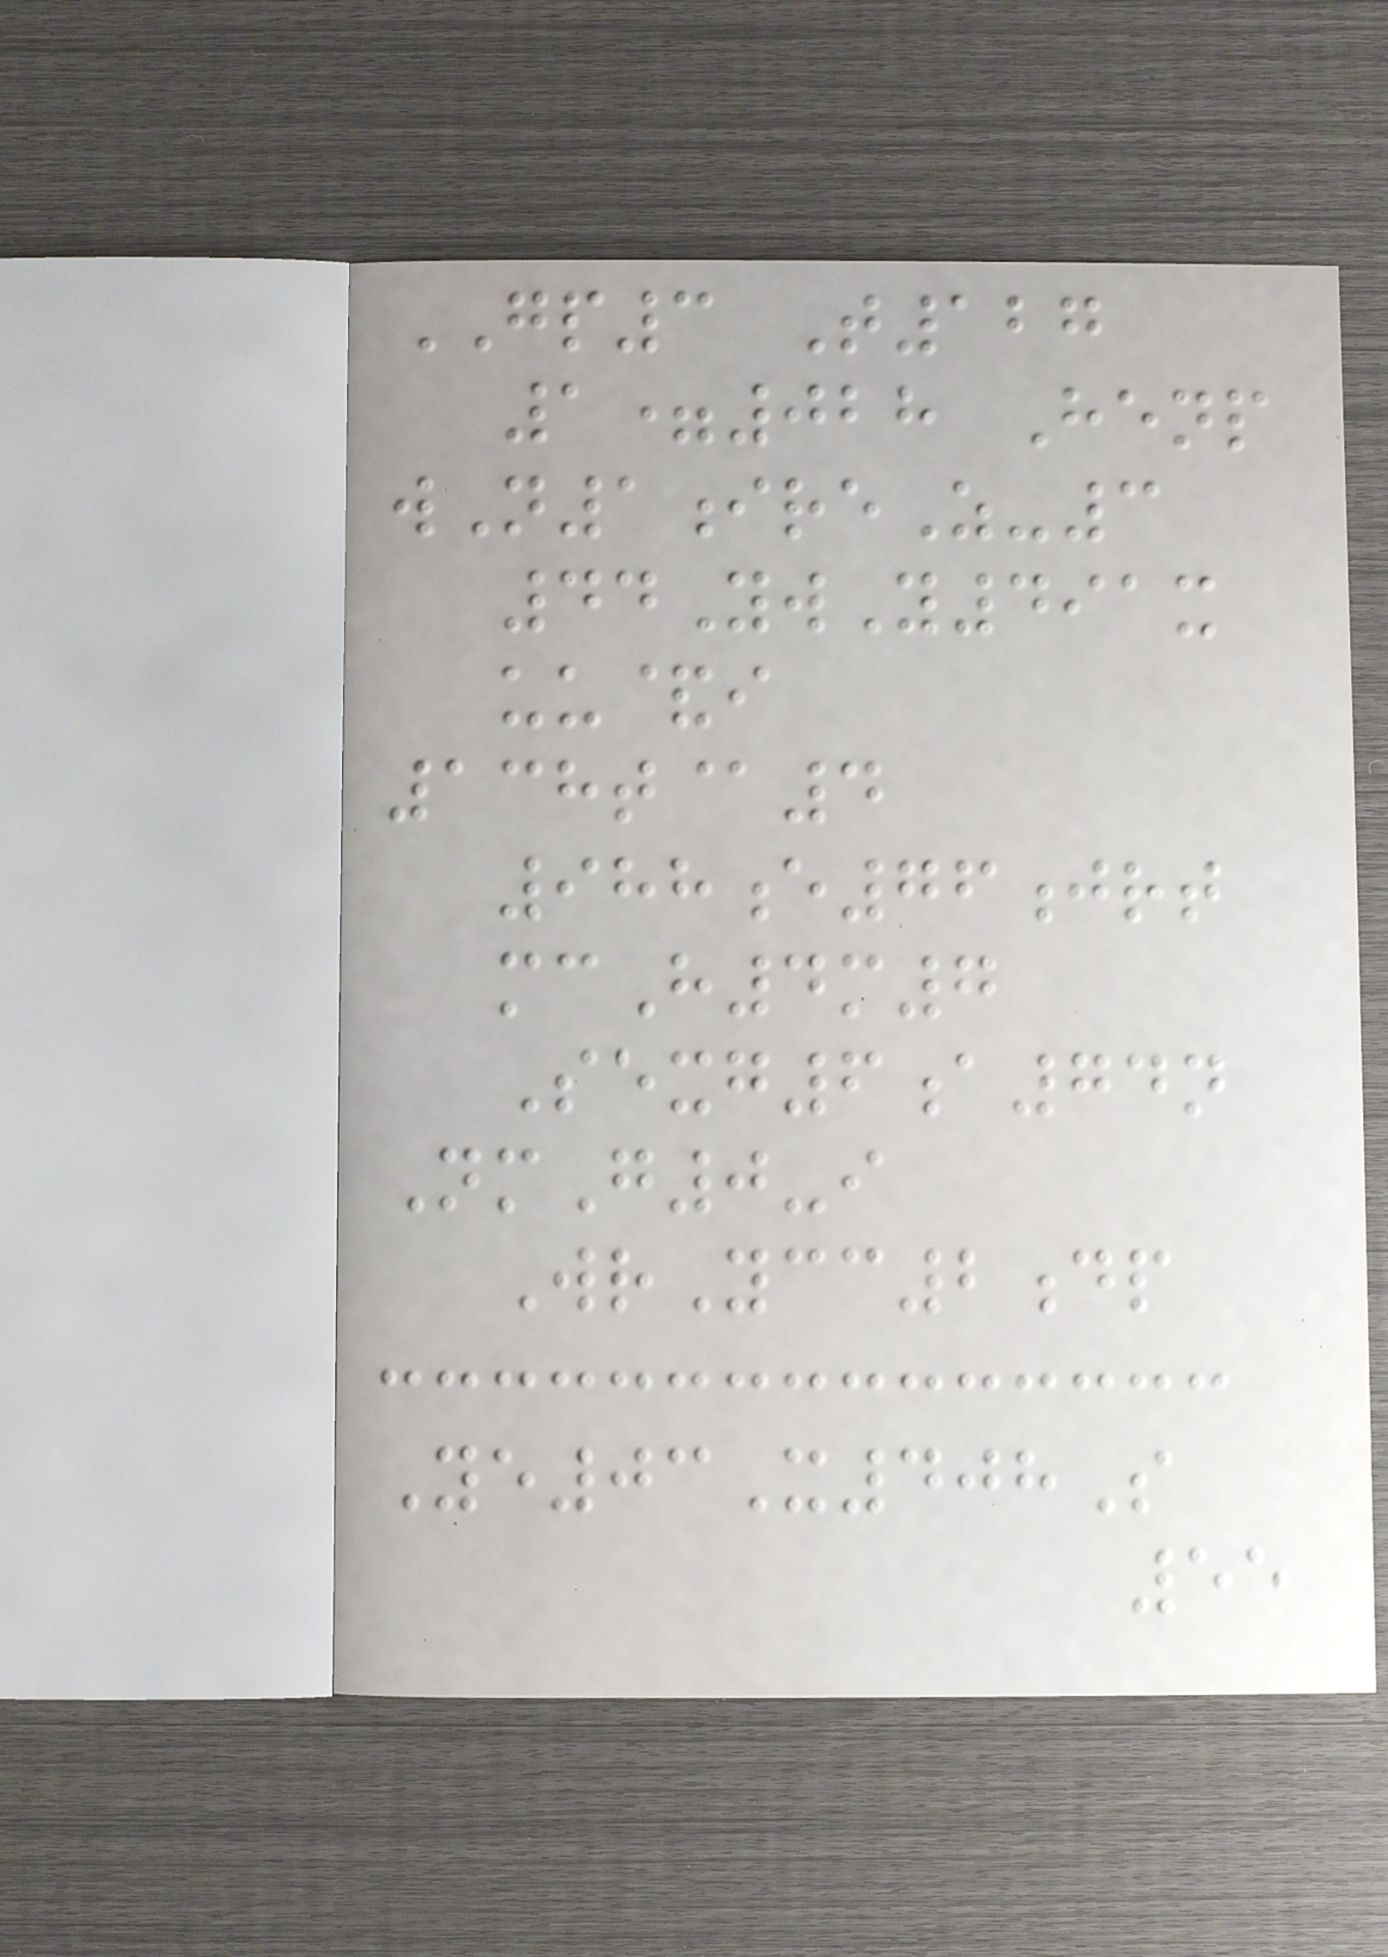GP3 T127
1=028 Henp
wN1ireZ-3
44YwY491x
uu&i
138t@4
988e76jrt
mcH4m7
Sexg6a74n
NmG0-i
WrYcc2dp
Ye03X408S
55
